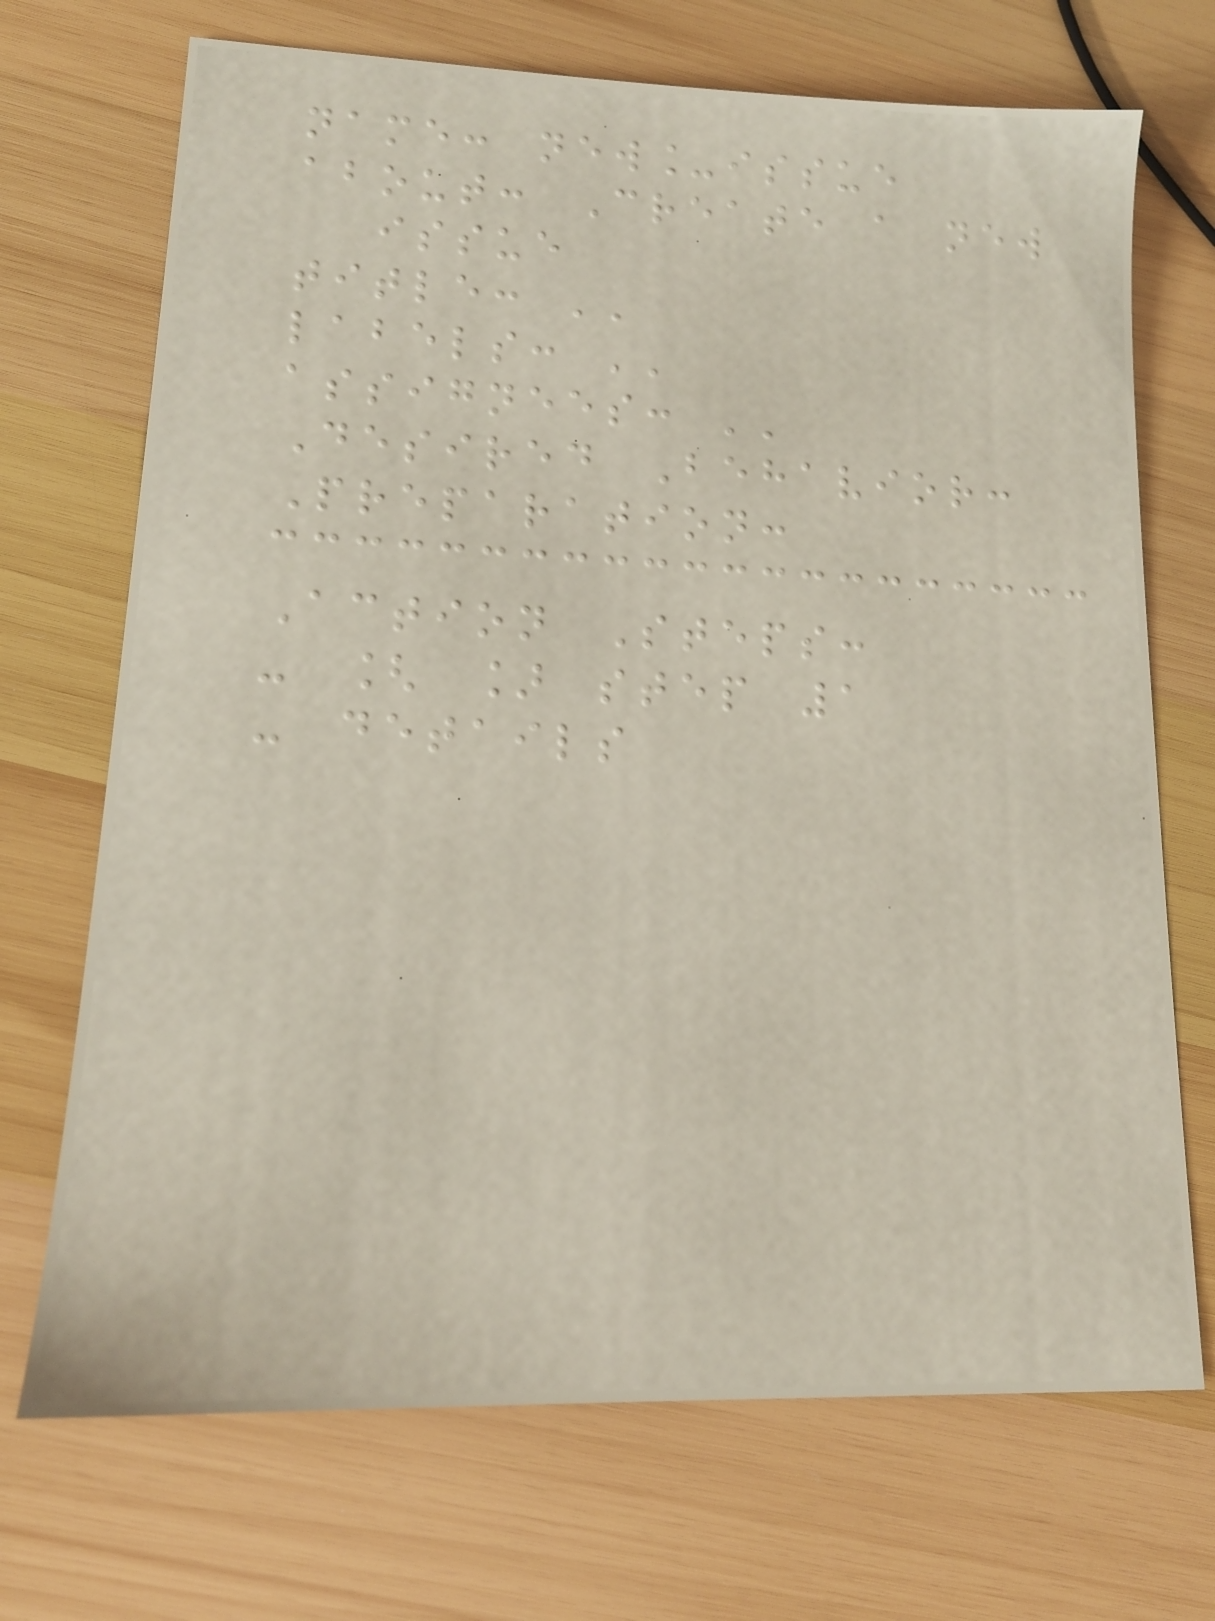name: new_issue
about: Create a new
issue
title: ''
labels: ''
assignees: ''
Desired Behavior:
Preparation:
Action Steps:
- [ ] step 1
- details
